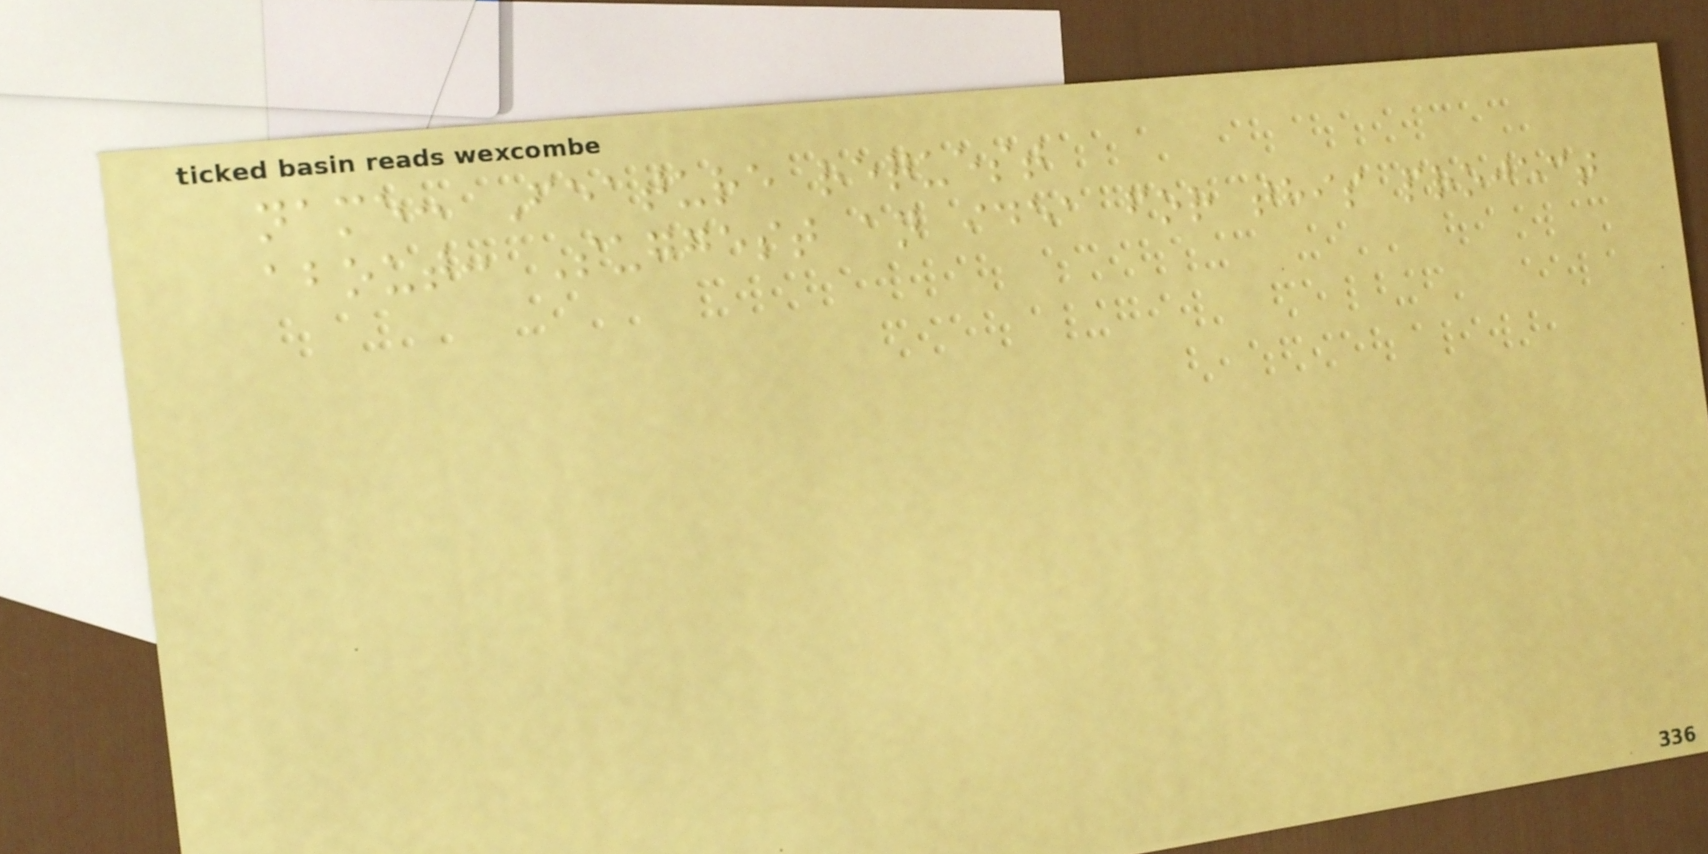name: Feature request
about: Suggest an idea for this project
